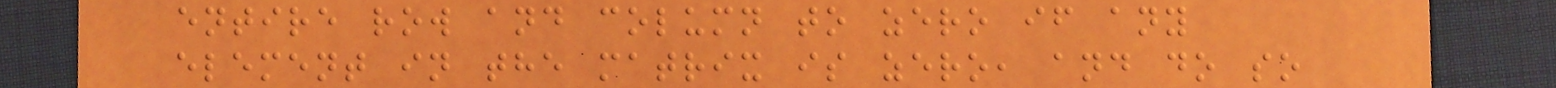entire row and column to zero if any
element in the matrix is zero, and do so
